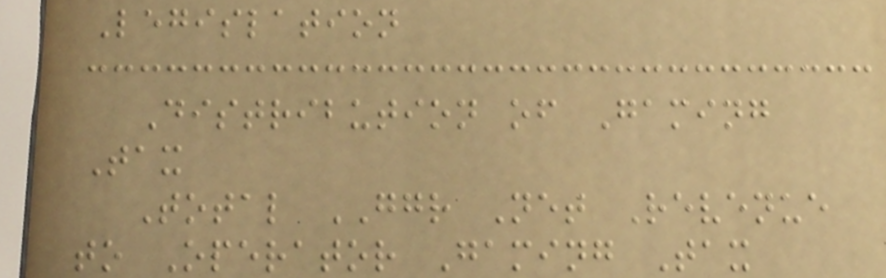Legislation
Distribution of Gaming
Tax
Total GGR Net Revenue
to Operator Gaming Tax
